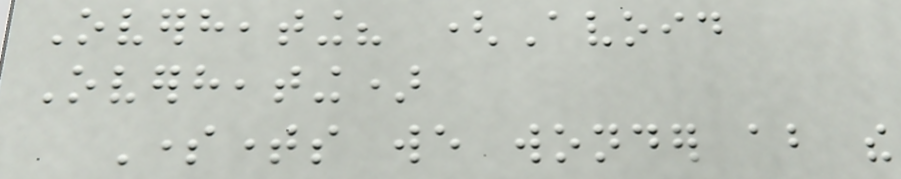Overheating? (Avoid
Overheating)
Sometimes we wonder about the
